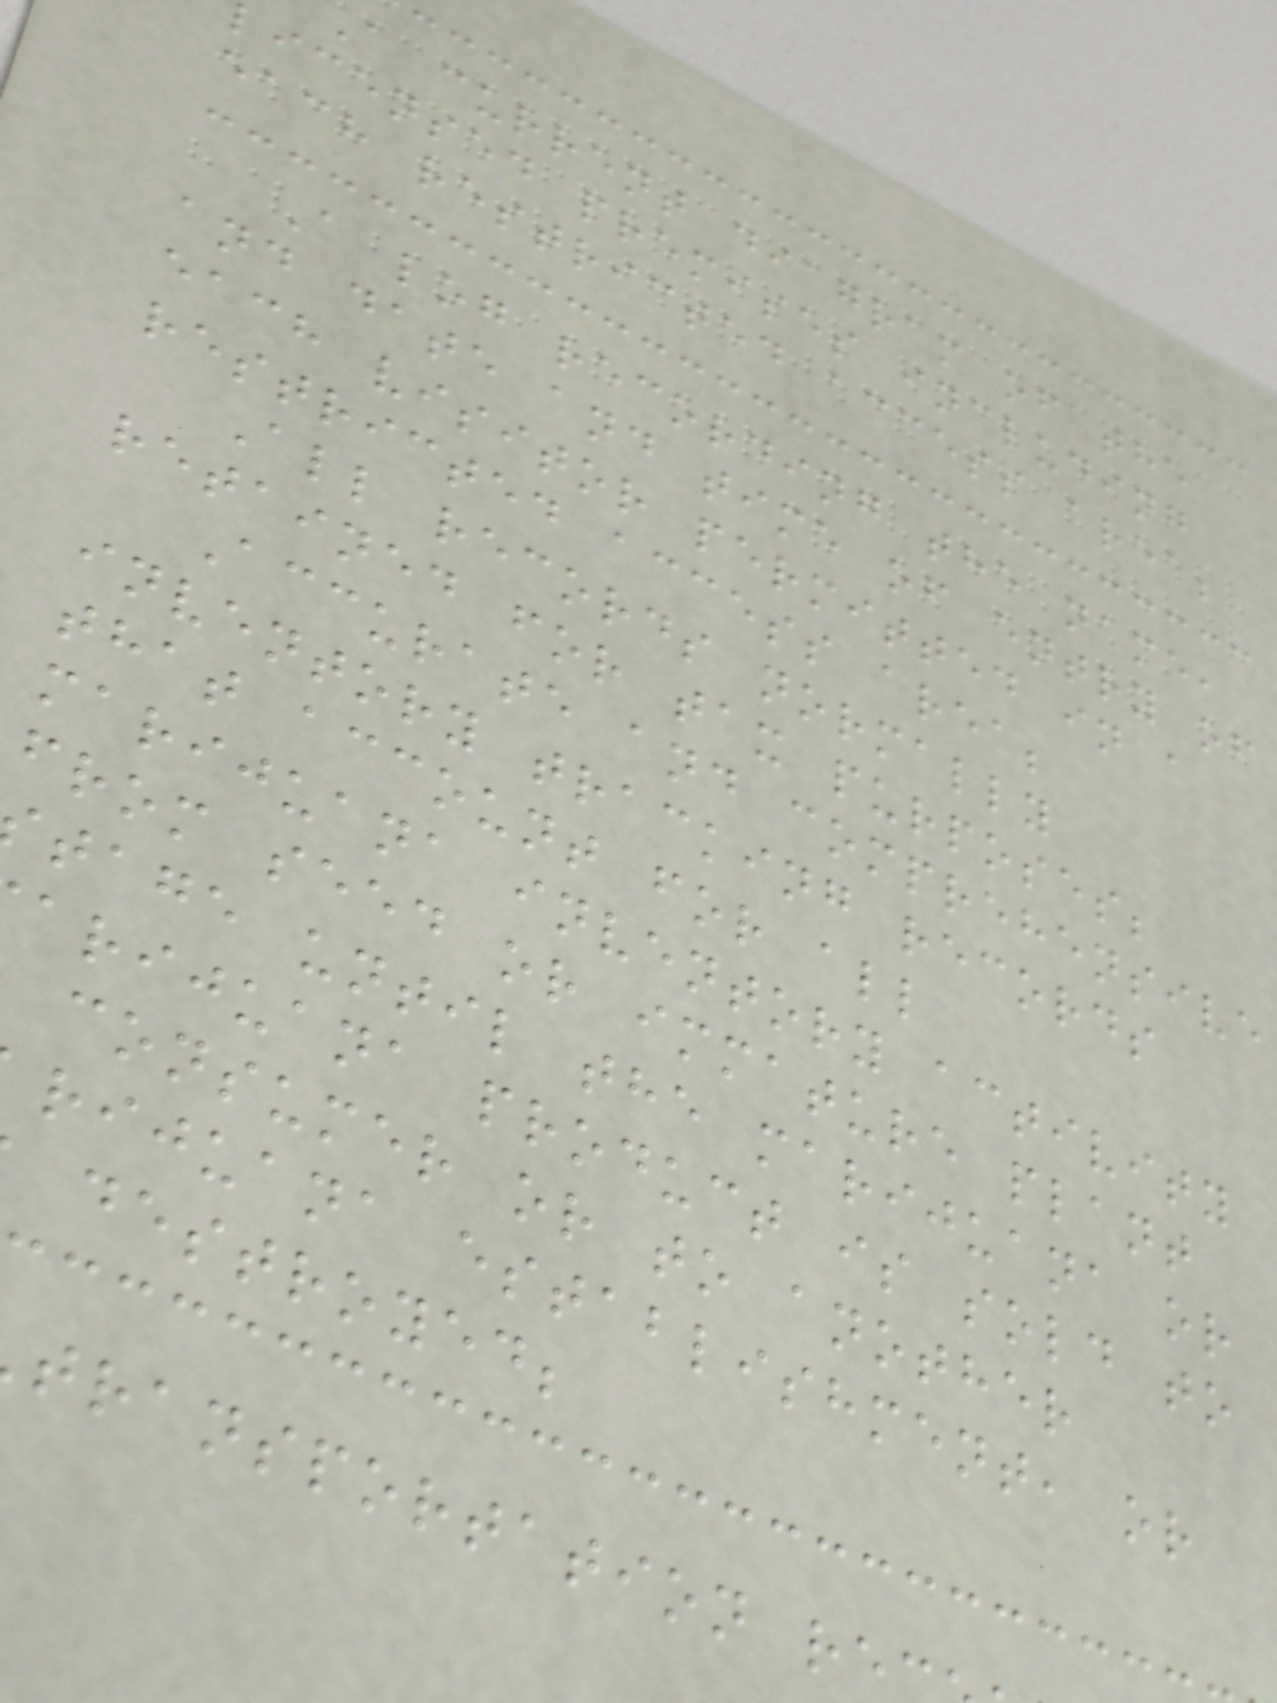a current diagram of the
licensed premises including
each restricted access area;
A log recording the name,
and date and time of entry of
each visitor permitted in a
restricted access area;
All records normally
retained for tax purposes;
Accurate and comprehensive
inventory tracking records
that account for all
marijuana inventory activity
from seed or immature plant
tage until the marijuana or
arijuana product is sold to
consumer or to another
rijuana establishment, or
destroyed;
transportation re
